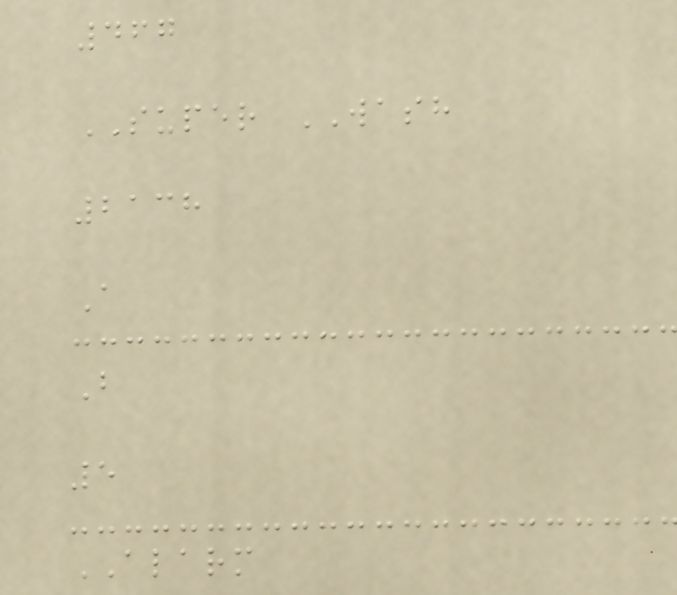467
SUPER WASH
2138
A
B
5
ALARM
